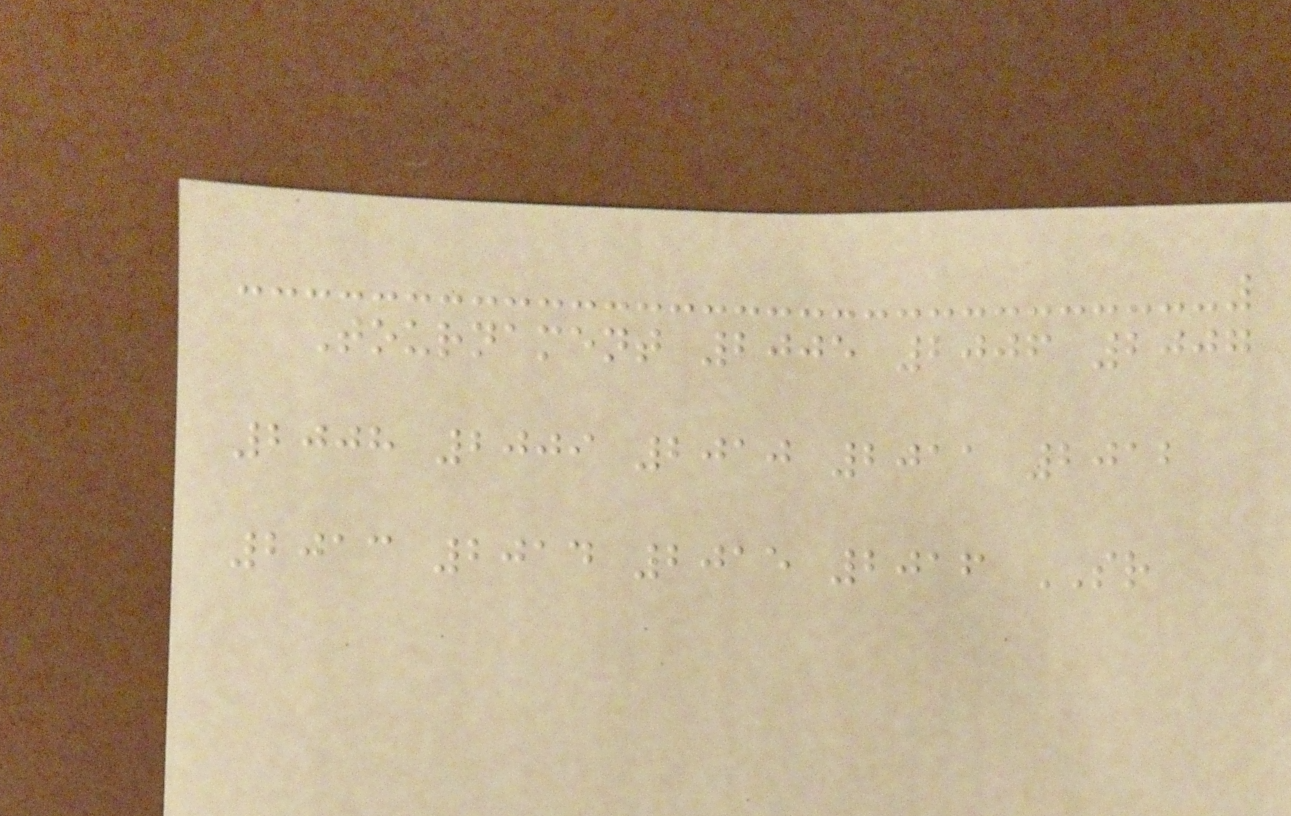Tournament 2005 2006 2007
2008 2009 2010 2011 2012
2013 2014 2015 2016 SR
